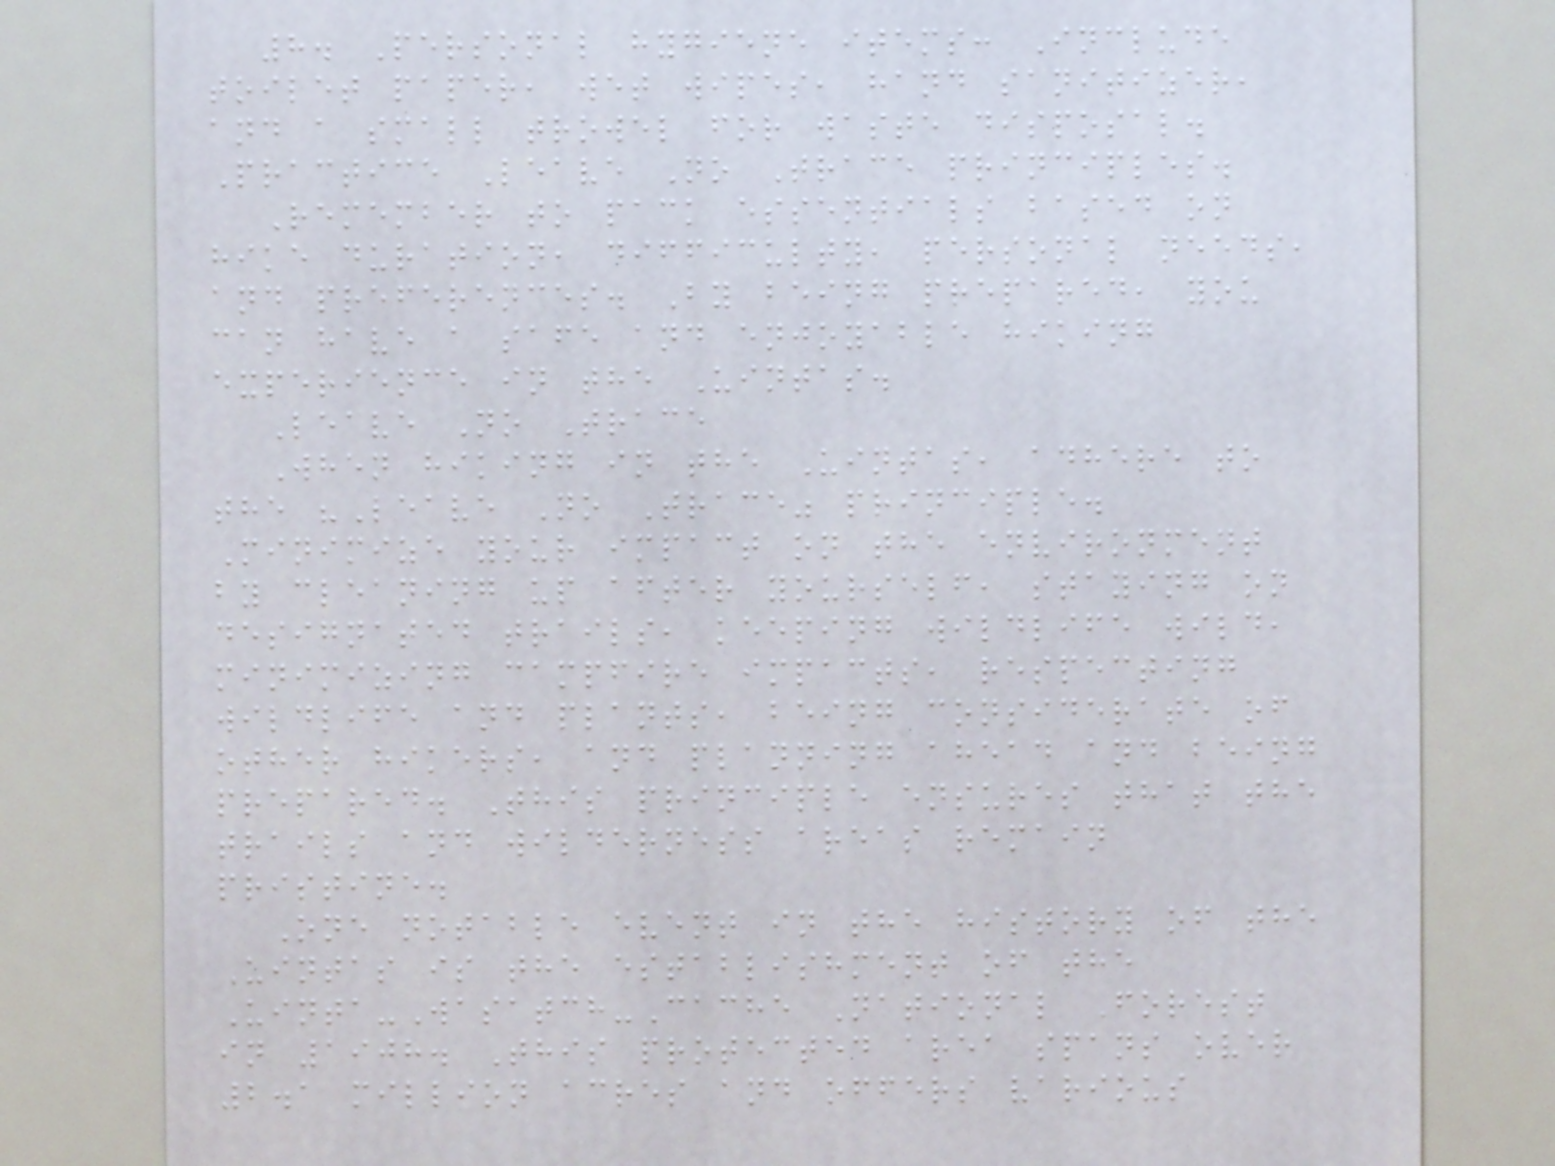8. Personal hygiene items: Include
toilet paper, wet wipes, hand sanitizer,
and a small trowel for waste disposal.
Practice Leave No Trace principles.
Remember to pack essentials based on
hike duration, difficulty, personal needs,
and preferences. By being prepared, you
can have a safe and enjoyable hiking
experience in the Uintas.
Leave No Trace
When hiking in the Uintas, adhere to
the "Leave No Trace" principle.
Minimize your impact on the environment
by cleaning up after yourself, staying on
designated trails, keeping wildlife wild,
minimizing campfire impacts, respecting
wildlife and plants, being considerate of
other hikers, and planning ahead and being
prepared. This principle ensures that the
trails and wilderness areas remain
pristine.
One notable event in the history of the
Uintas is the establishment of the
Uinta-Wasatch-Cache National Forest
in 1908. This protected area spans over
2.1 million acres and offers various
